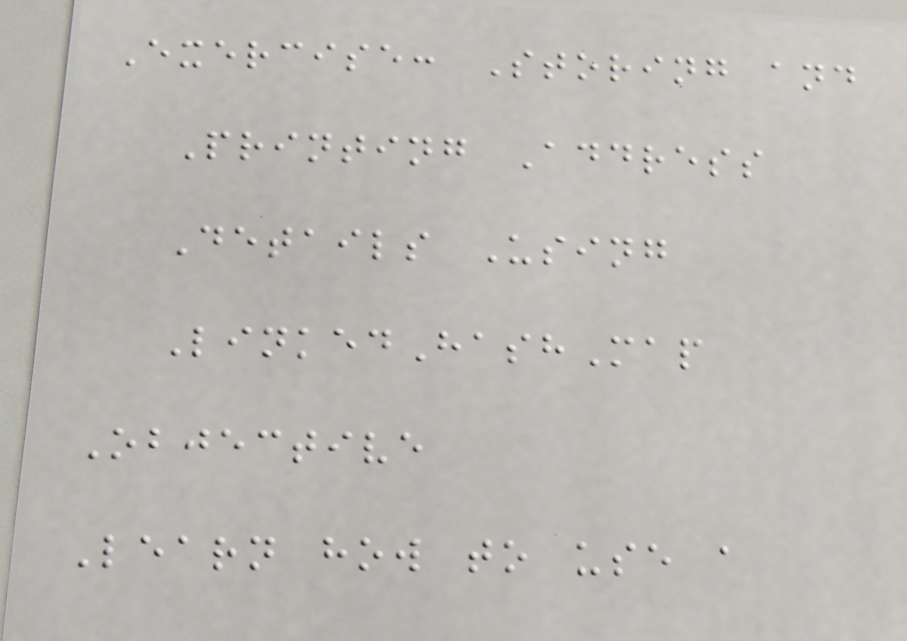Exercise: Storing and
Printing Address
Details Using
LinkedHashMap
Objective
Learn how to use a
